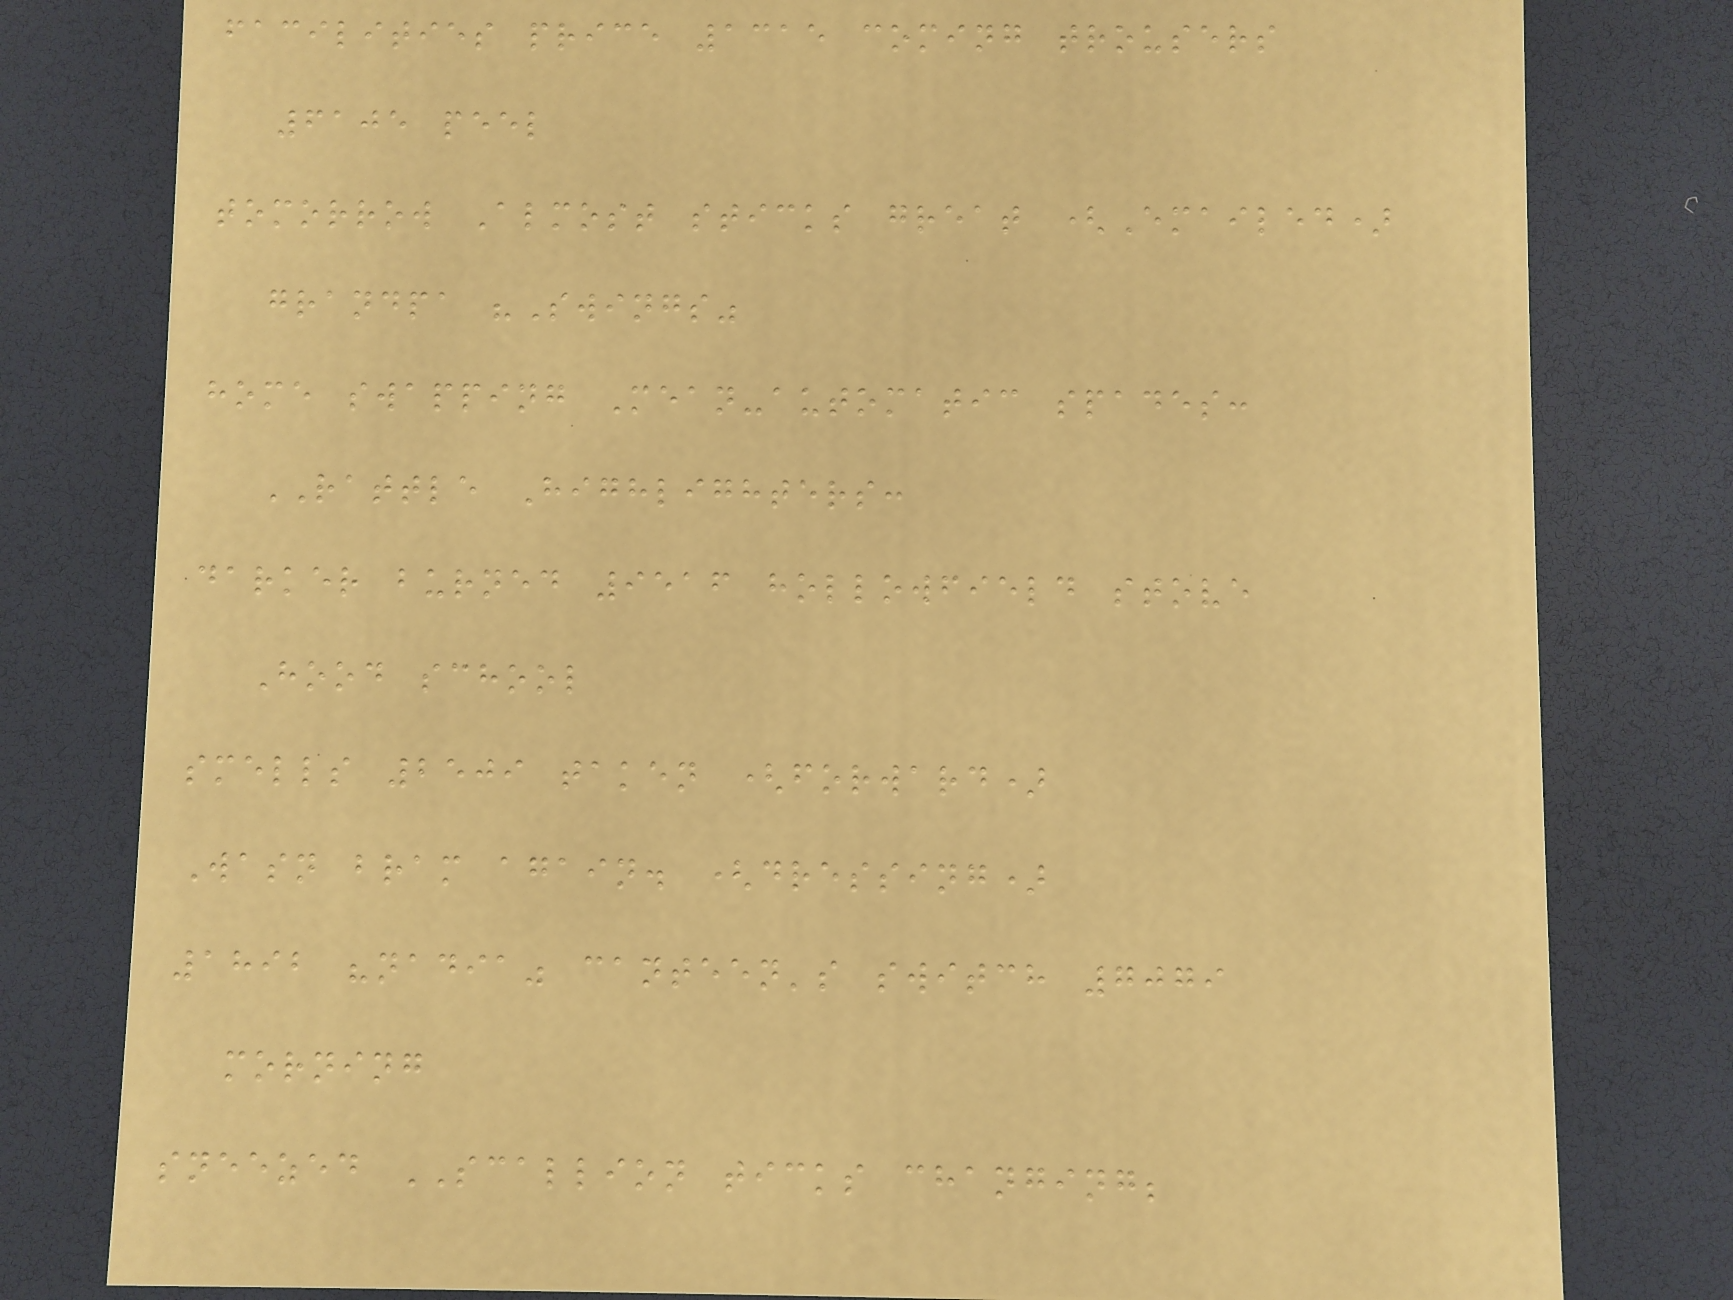facilities price 1315 coming trousers
6105 peel
tomorrow Almost sticks great (Emailed)
grandpa "Swings"
home swapping Mean-automatic spades:
RATTLE Highlighters:
darker burned 9516 hollowfield stove
Hood school
smells 2509 taken (forward)
Wasn bram again. (dressing)
1892 "nadia" canteen's switch 7079
morning
sneezed SCALLION ticks changing;
